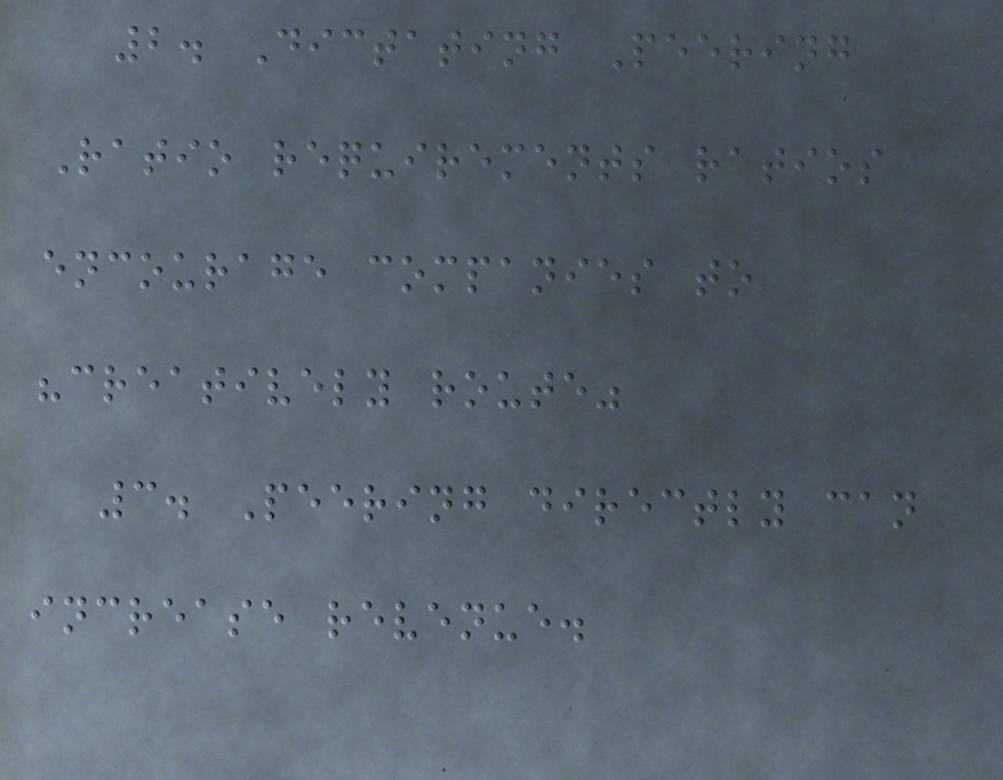2. Dictating Peering
Ratio requirements ratios
encourage companies to
"creatively route"
3. Peering directly can
increase revenue.
